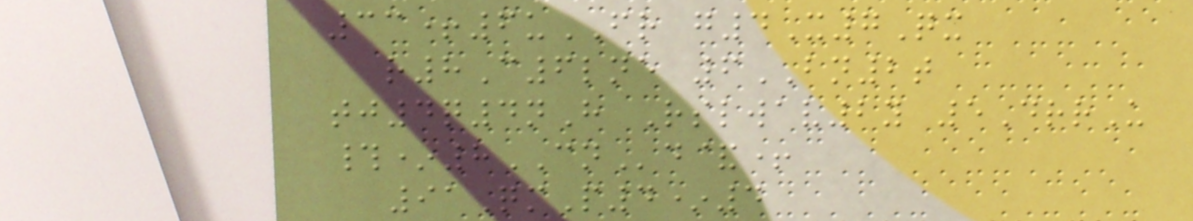33+6uFR g4X7Qx
r8C6lne 6BN2t
tj4q4nH Rslwav2y 5DrrU
#*8CNd&+
91QmP4*4
